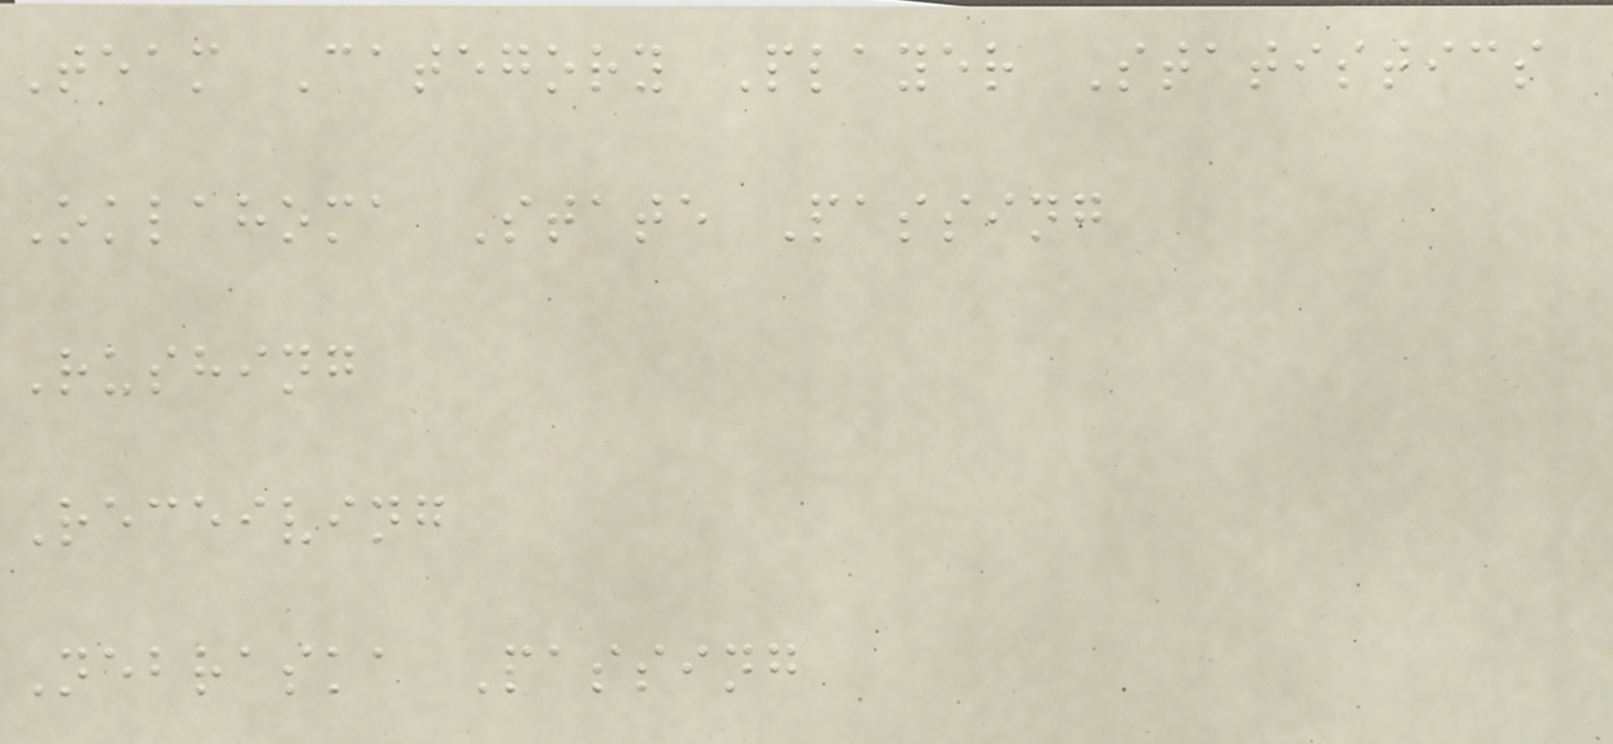Team Category Player Statistics
Oklahoma State Passing
Rushing
Receiving
Nebraska Passing
